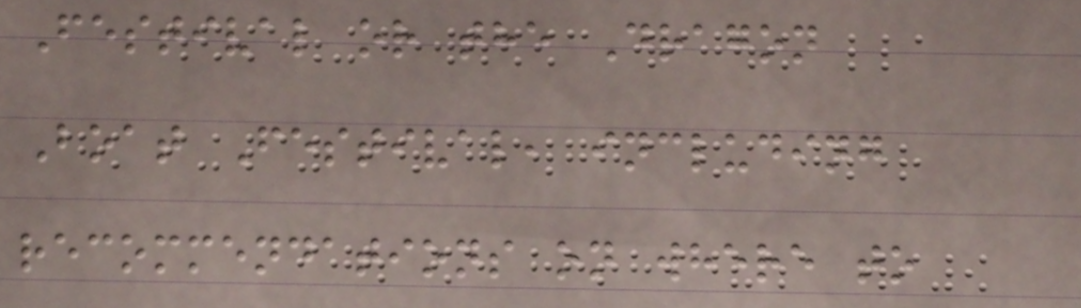Festival or the Dragon
Boat Festival, including
recommendations on where to
